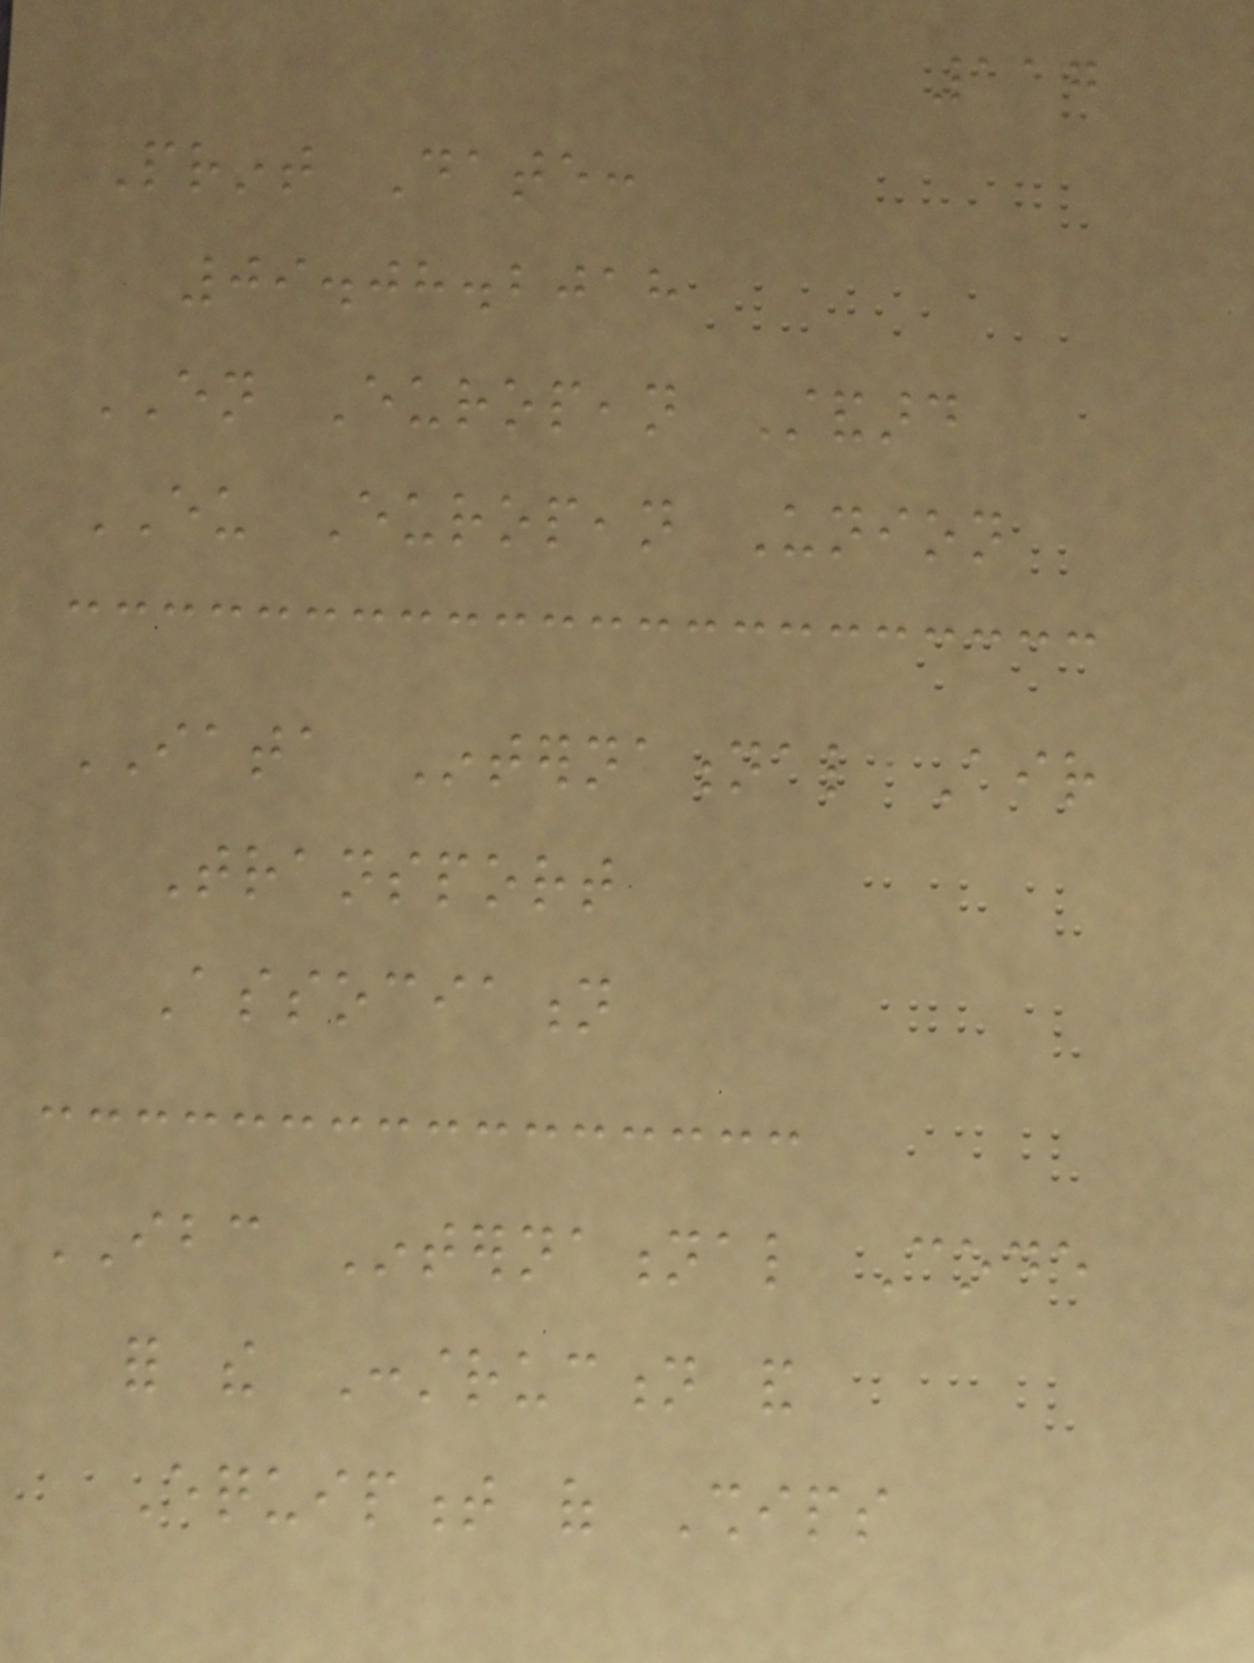117
Print Date:
09.08.2018
EN European Standard
EU European Union
IATA International Air
Transport
Association
IBC International Code
for the Construction and
Equipment of Ships
